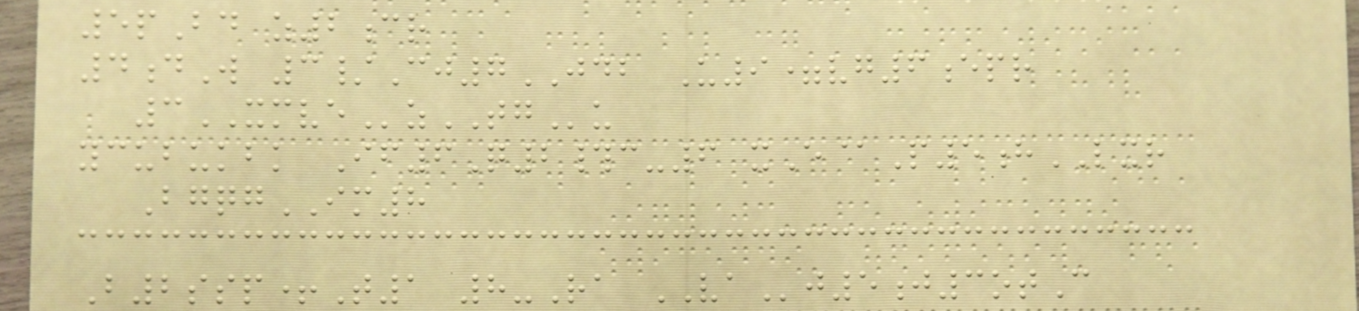5pBd z2cr
4dW 3/Cj7JDB U9=vg6epr
3XMVEzTGu
ycubukbk If6Q2#c-6 xE@P5hLXR
BgqgIM8
B2ssp+T1 8-Ra VAj5j3otC
